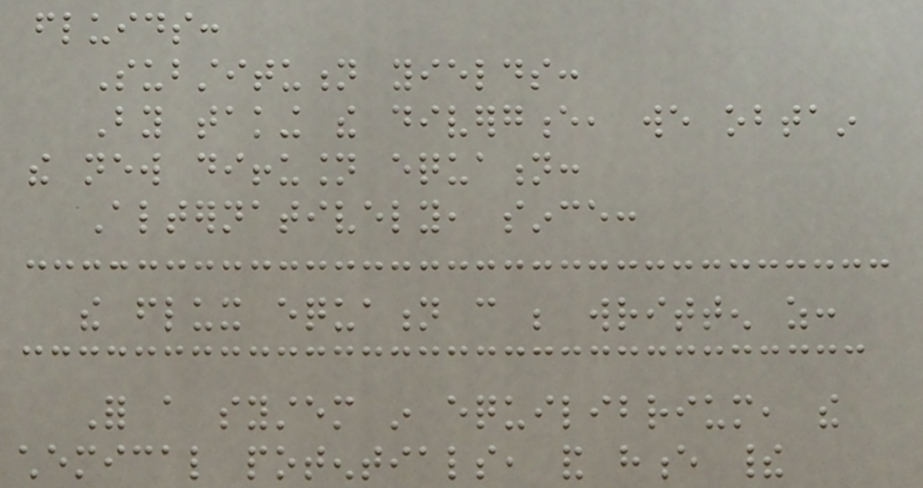fluids:
Substitution yields:
By taking the divergence, we obtain
the new diffusion equation:
Alternatively, since:
the flux equation can be written as:
For a system in equilibrium, the
chemical potentials, and hence their
